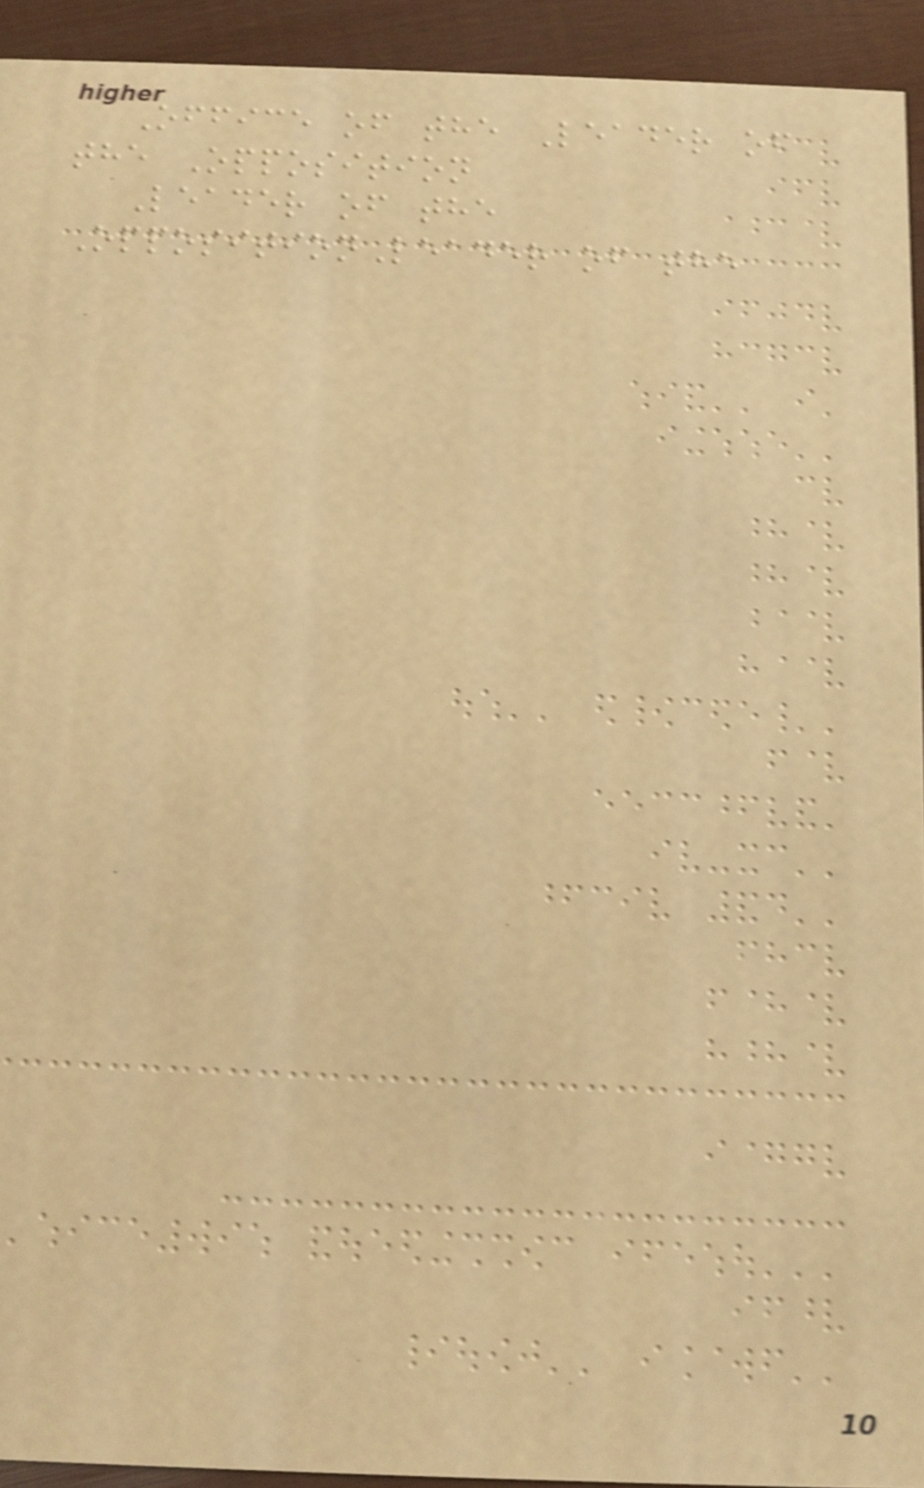Office of the Leader of
the Opposition
Leader of the
OppositionLeader of the
